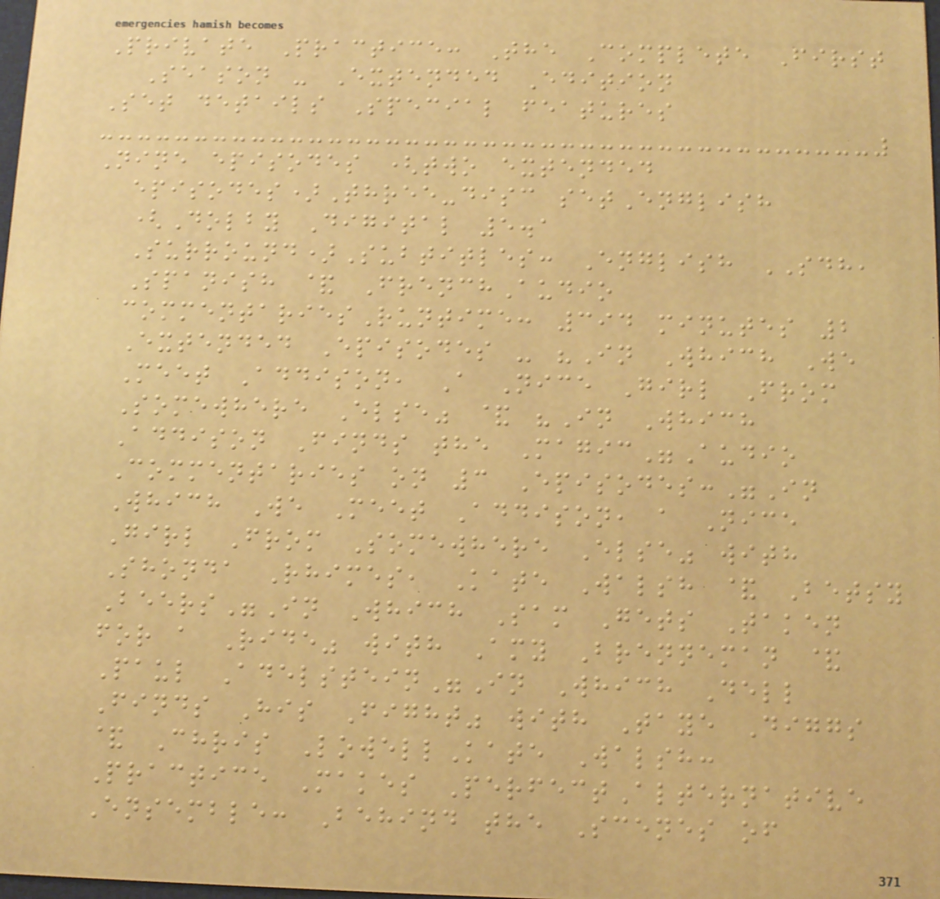Private Practice: The Complete First
Season - Extended Edition
Set details Special features
Nine episodes (two extended
episodes)Three-disc setEnglish
(Dolby Digital 5.1
Surround)Subtitles: English SDH,
Spanish & FrenchAudio
commentariesRuntime: 394 minutes 2
Extended Episodes - "In Which We
Meet Addison, A Nice Girl From
Somewhere Else" & "In Which
Addison Finds the Magic"Audio
Commentaries on 3 Episodes:"In
Which We Meet Addison, a Nice
Girl From Somewhere Else" with
Shonda Rhimes, Kate Walsh & Betsy
Beers"In Which Sam Gets Taken
for a Ride" with Amy Brenneman &
Paul Adelstein"In Which Dell
Finds His Fight" with Taye Diggs
& Chris LowellKate Walsh:
Practice Makes PerfectAlternative
Ensemble: Behind the Scenes of
